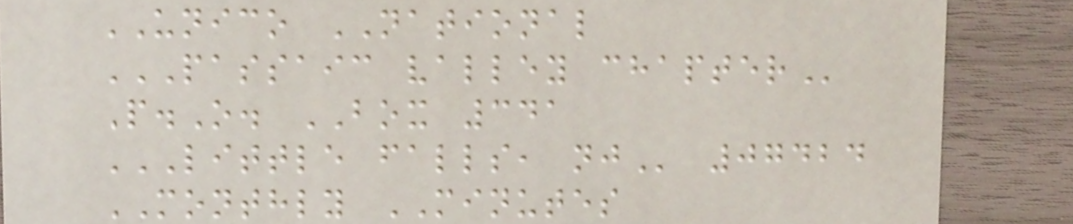UNICO NATIONAL
PASSAIC VALLEY CHAPTER
P.O. BOX 341
LITTLE FALLS, NJ 07424
MONTHLY MINUTES
